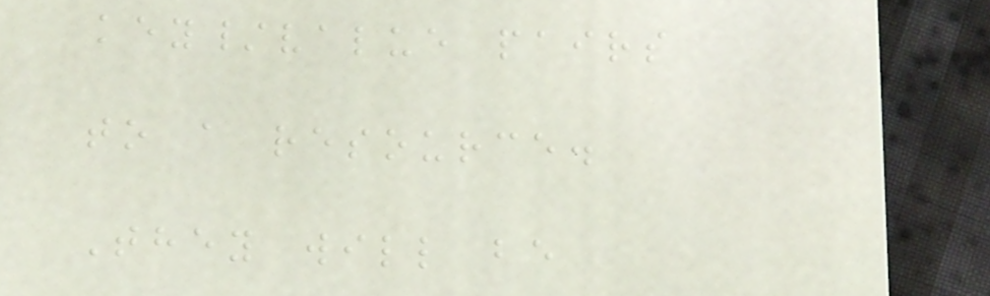key/value pairs
to a resource.
They will be
